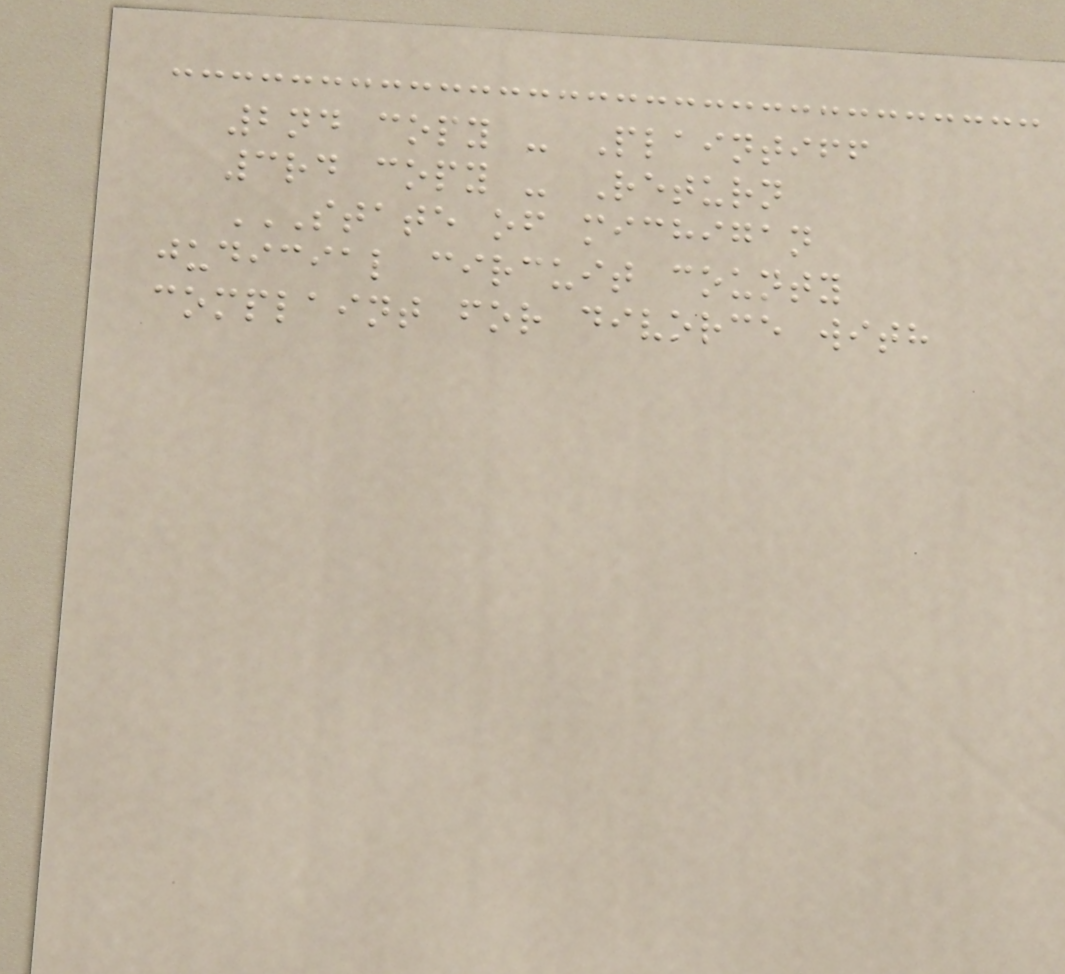2nd copy - Plaintiff
3rd copy - Return
STATE OF MICHIGAN
JUDICIAL CIRCUIT COUNTY
COMPLAINT FOR DIVORCE WITH
